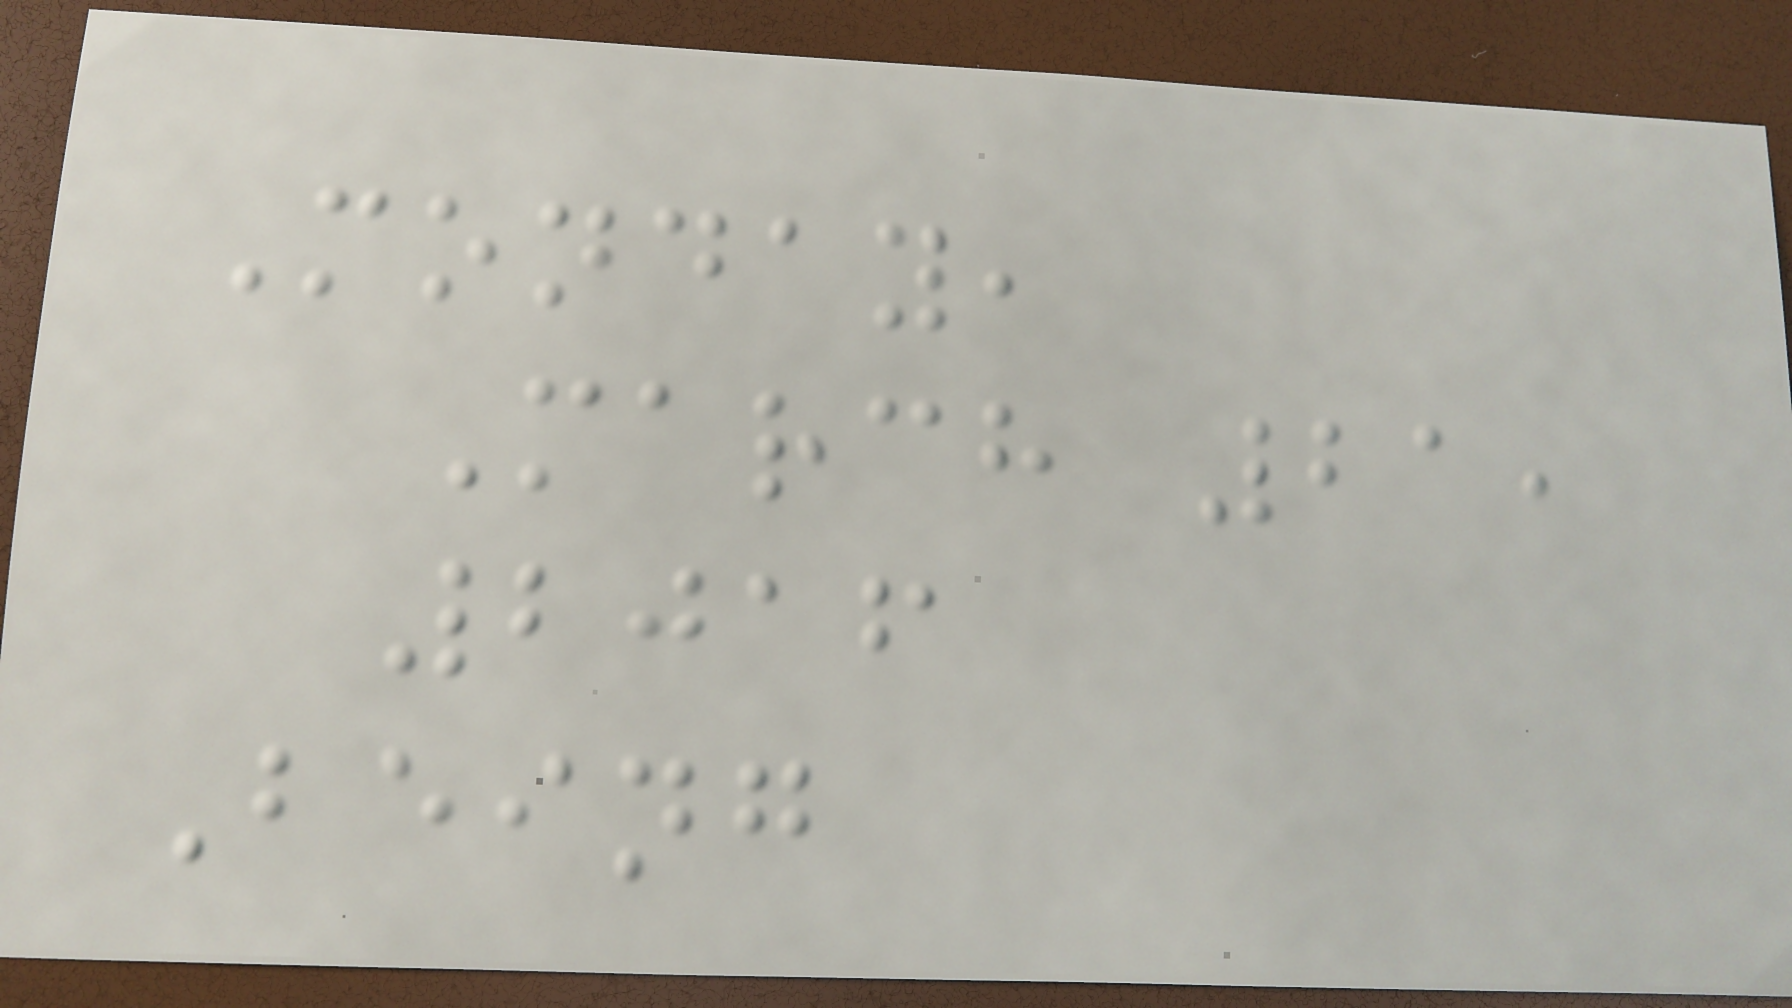Monday,
March 21,
2016
Being
